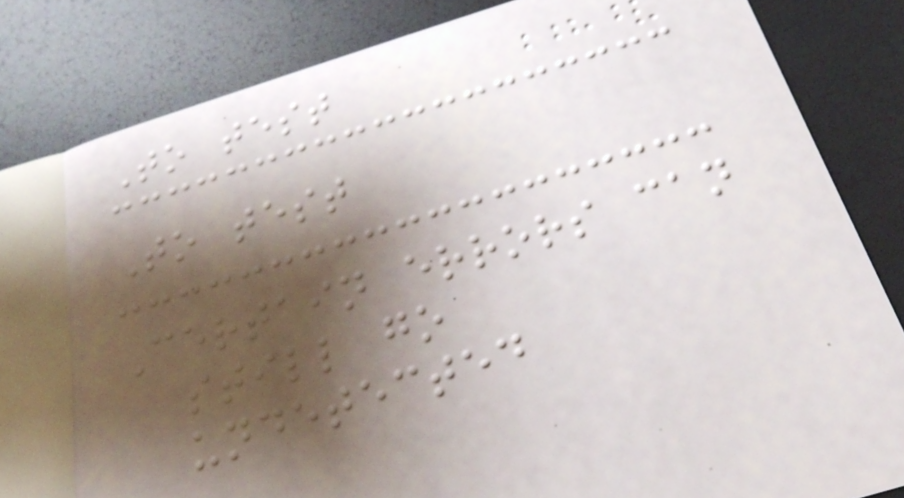To test
To test
Certain errors can
still go
undetected
